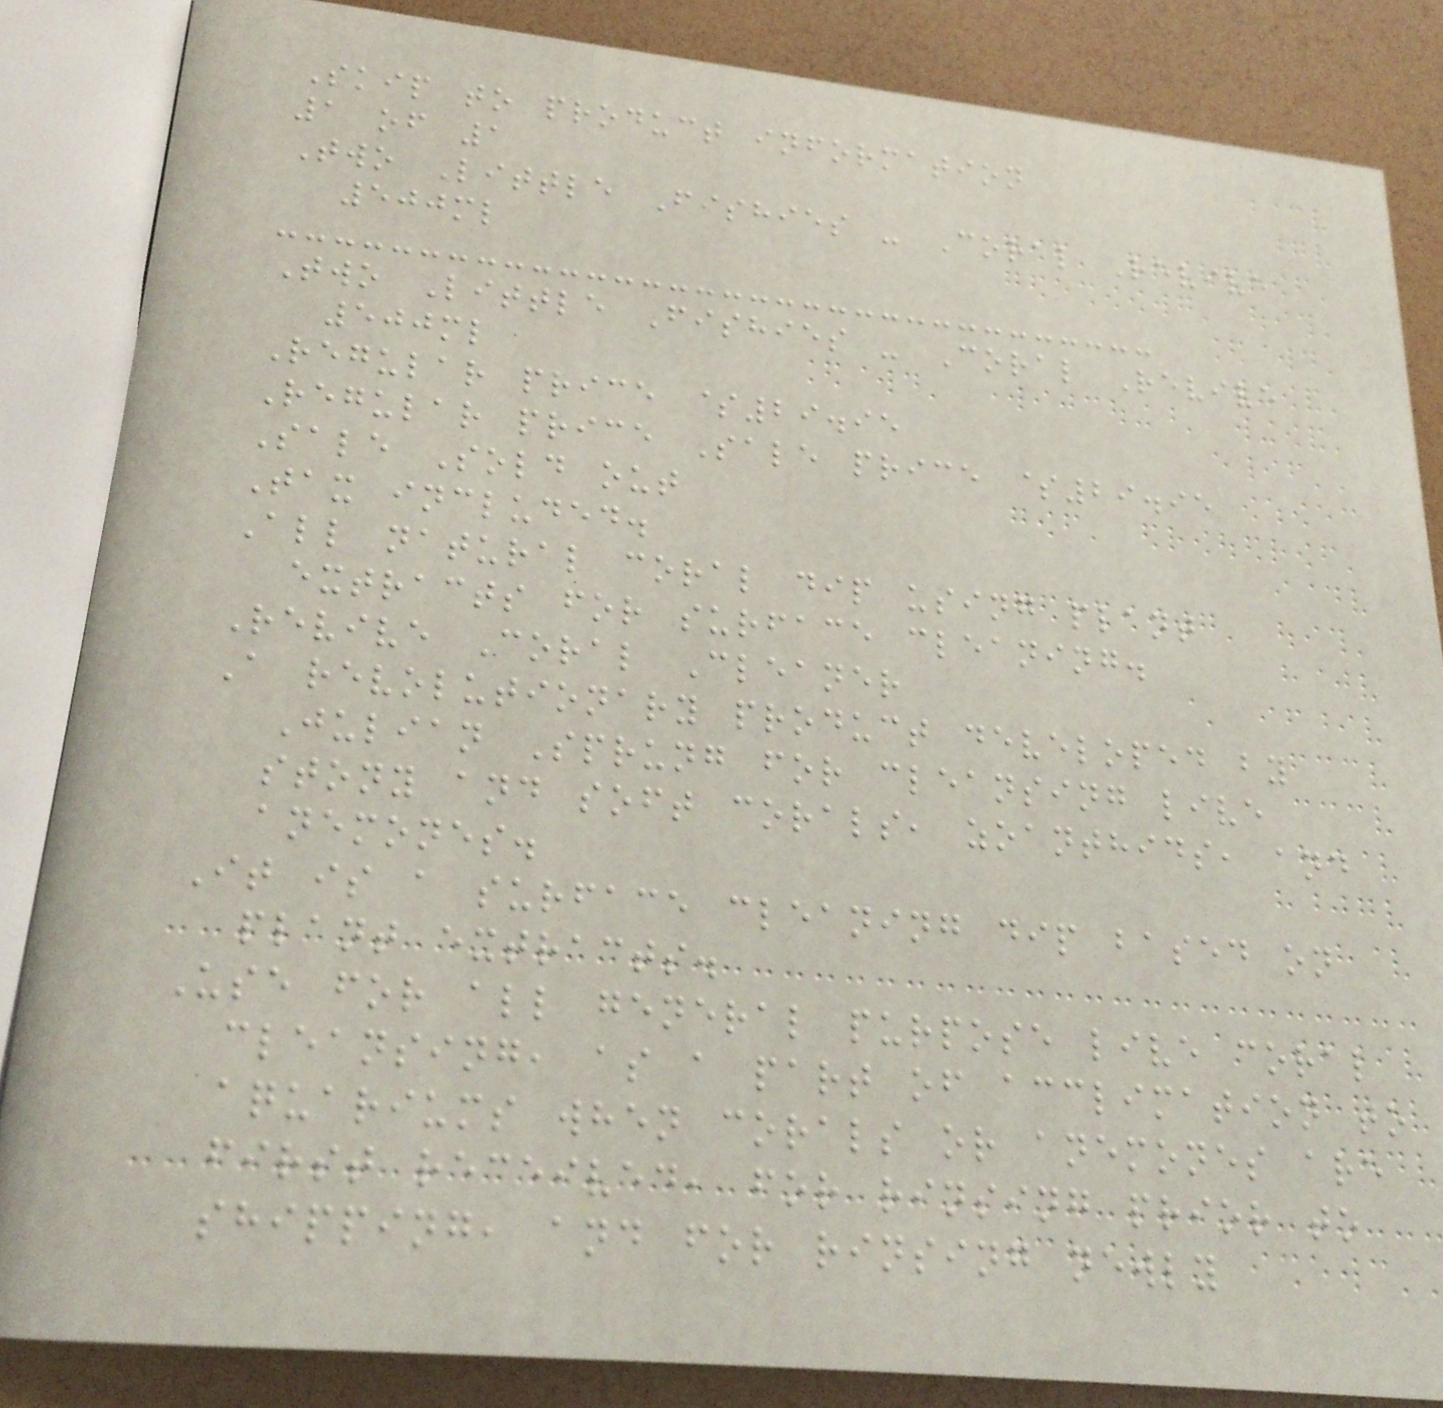Skip to product information
1 of 1
Two Little Fishies - Coral Revive
500ml
Two Little Fishies - Coral Revive
500ml
Regular price $29.95
Regular price Sale price $29.95
Sale Sold out
Tax included.
All natural coral dip using plant
extracts for surface cleaning.
Revive Coral Cleaner
A revolutionary product developed by
Julian Sprung for cleansing live
stony and soft corals, zoanthids, and
anemones.
It is a surface cleaning dip based on
plant extracts.
Use for all general purpose live coral
cleansing, as a part of acclimation to
aquariums when corals or anemones are
first received, for rinsing prior to
shipping, and for rinsing newly
